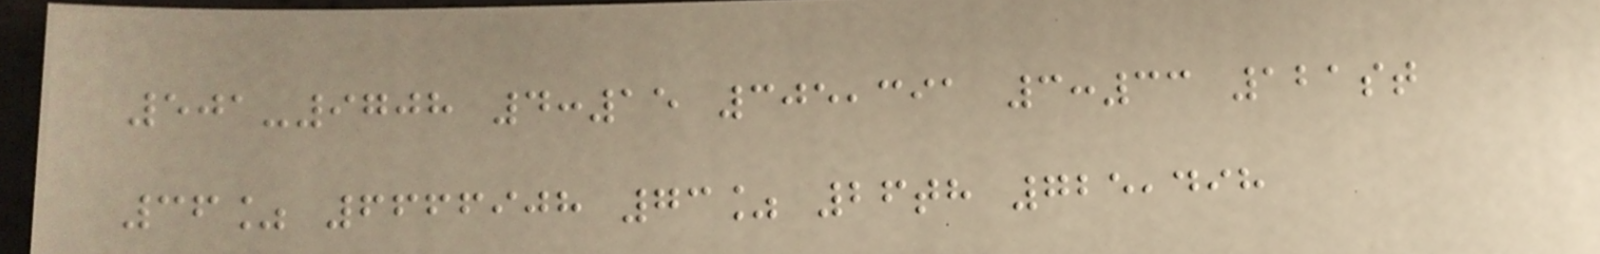501-9708 4:15 305,391 3:33 121st
36% 6666908 73% 26th 725,498
